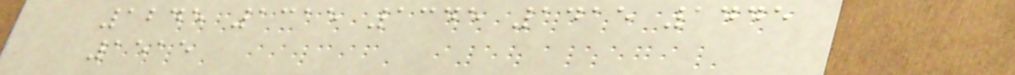1245 1315 1345 1415 1445
1515
